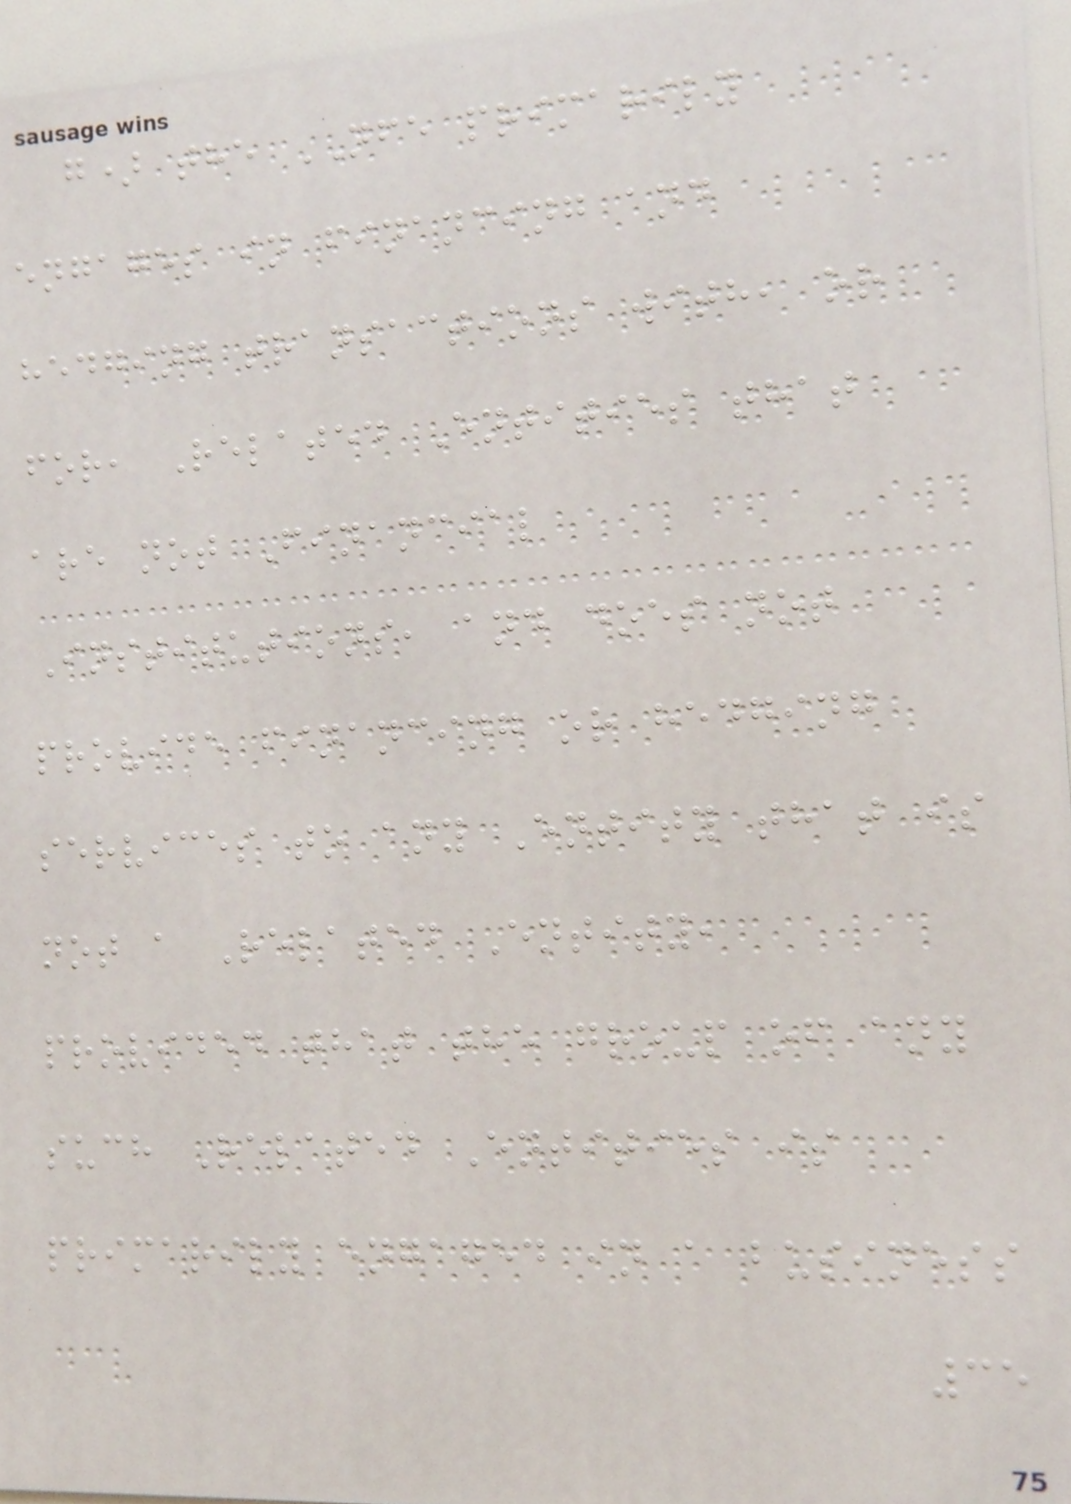g) the NFE primarily
engages in financing and
hedging transactions with, or
for, Related Entities that
are not Financial
Institutions, and does not
provide financing or hedging
services to any Entity that is
not a Related Entity,
provided that the group of any
such Related Entities is
primarily engaged in a business
35
